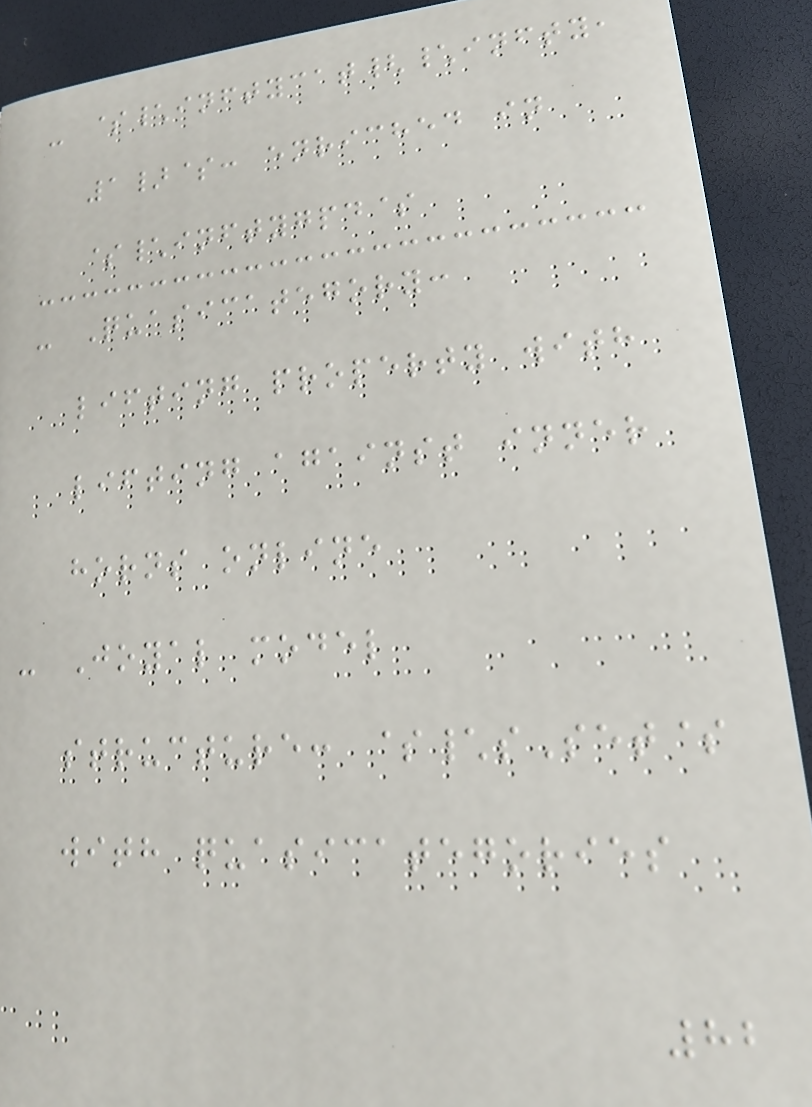- $\inftycat{\infty,
1}$: enriched in
$\inftygpd$
- Quasicategory:
lifting property with
lifting against inner
horns online
- Joyal model
structure: $\sSet$
with quasicategories
82
